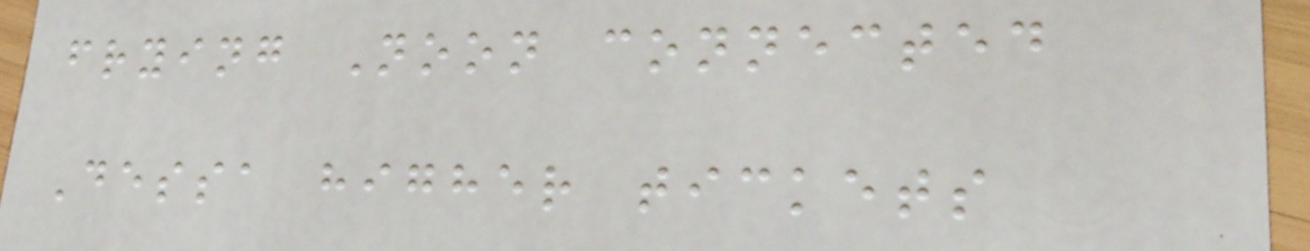frying Noon connected
Dessa higher tickets
